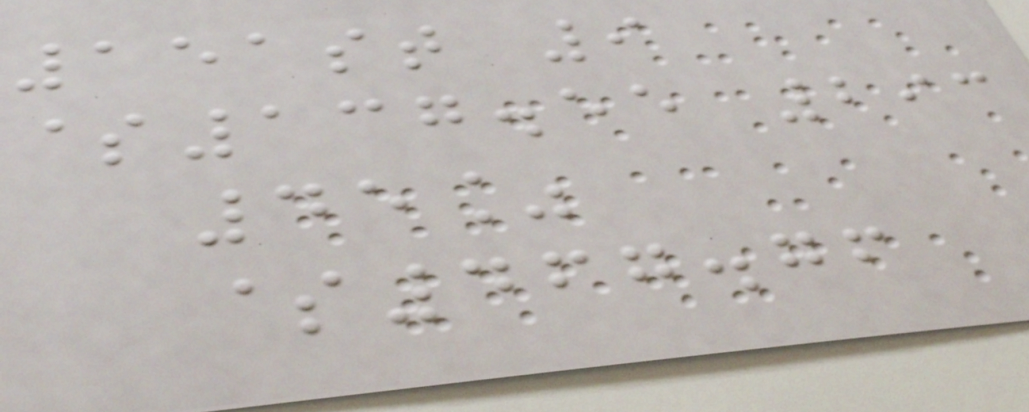151st 9
$137.55 293
45%
$467.76
